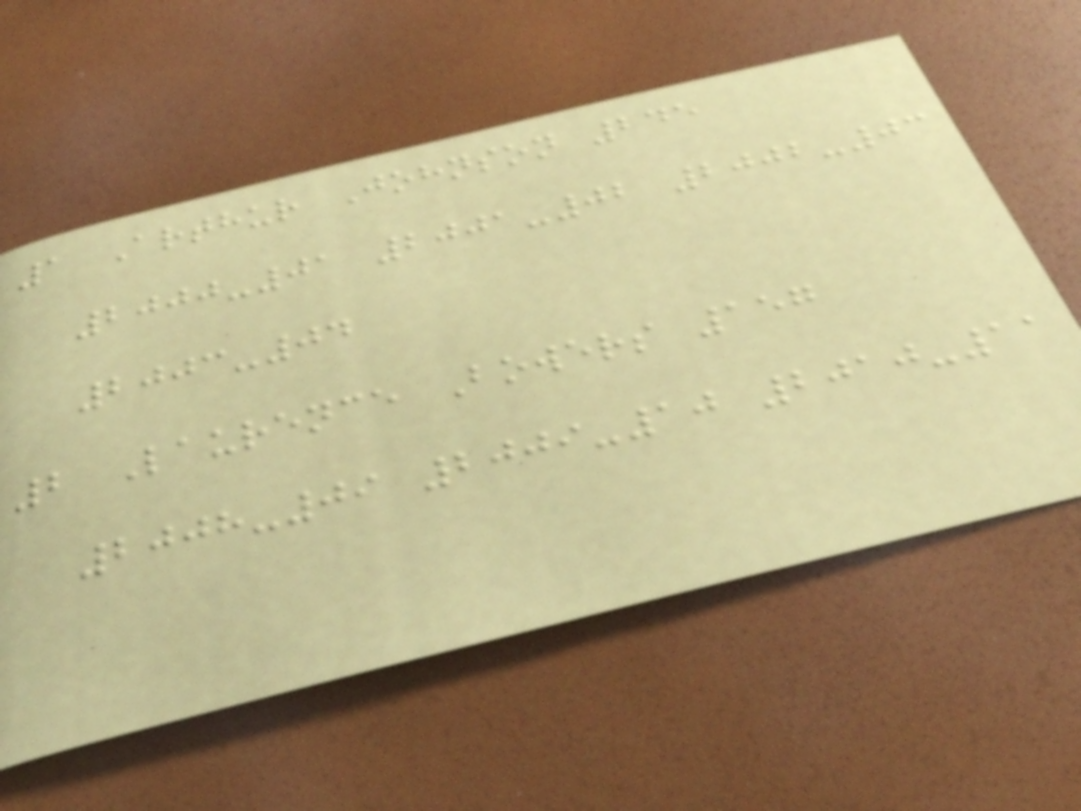1 Arthur Johnson 245
2000-01 2001-02 2002-03
2003-04
2 Laurence Bowers 157
2008-09 2009-10 2010-11
